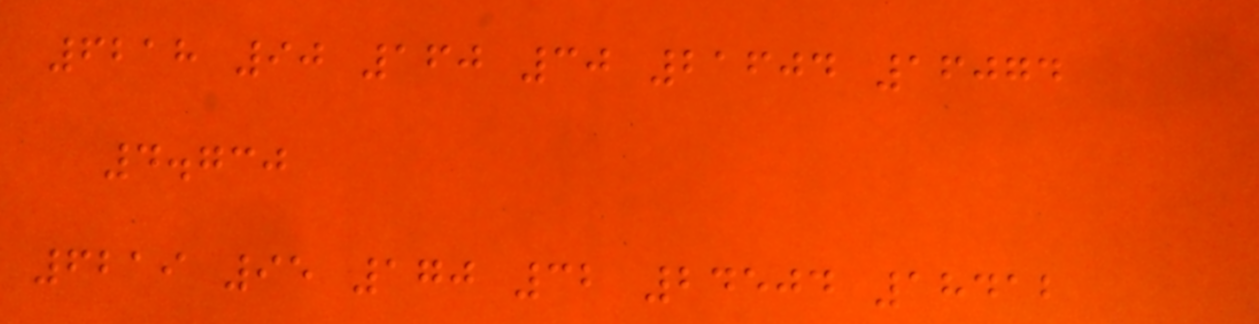6218 90 160 30 21604 16074
4.730
6219 95 170 32 24504 18412
